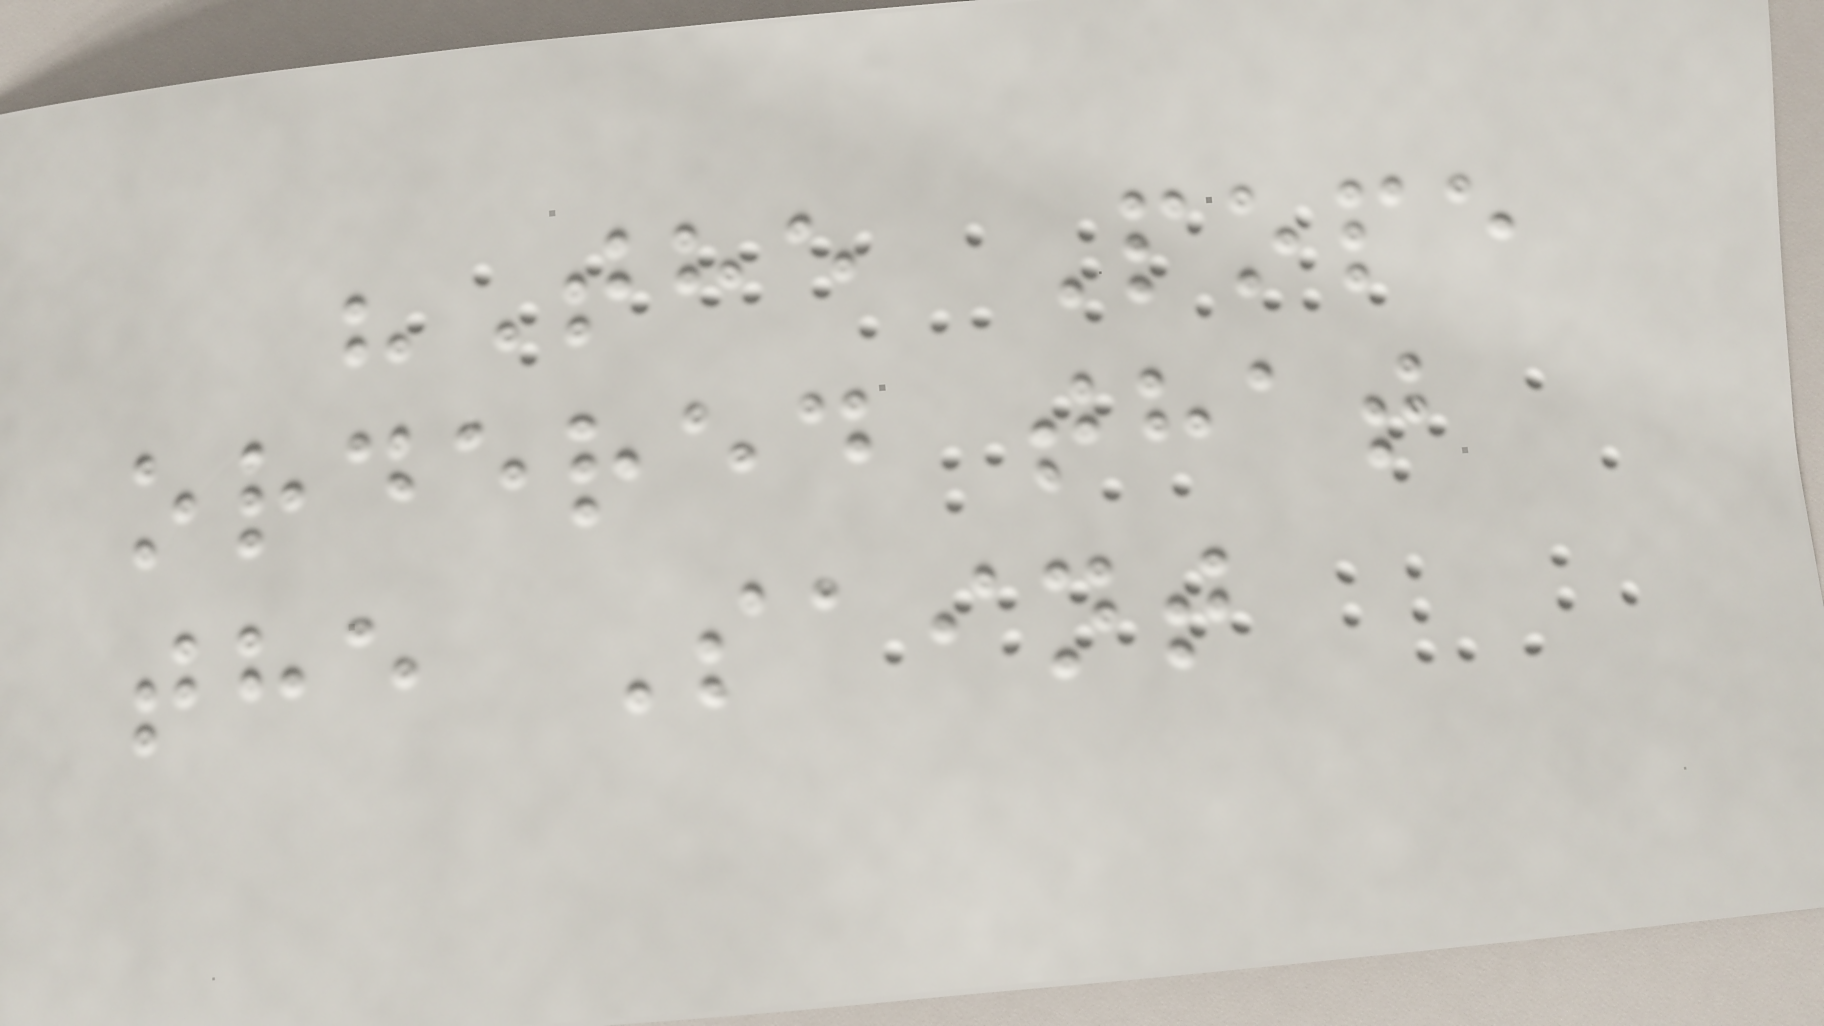"The Pope
ordered that
the Saint
